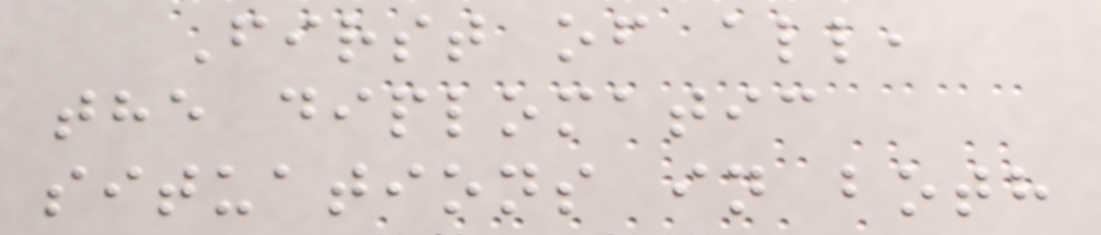First of all,
the diplomatic
situations in both
